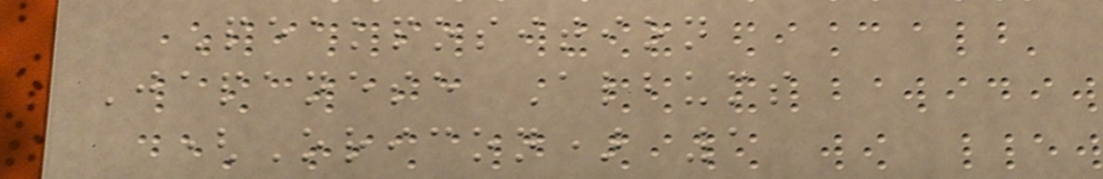Peakposition
Japanese Albums
(Oricon) 1
